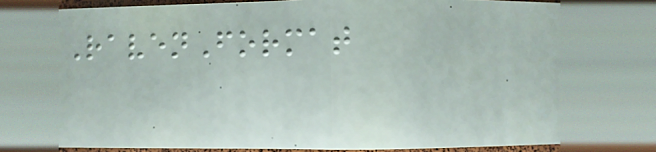RavenFormat
